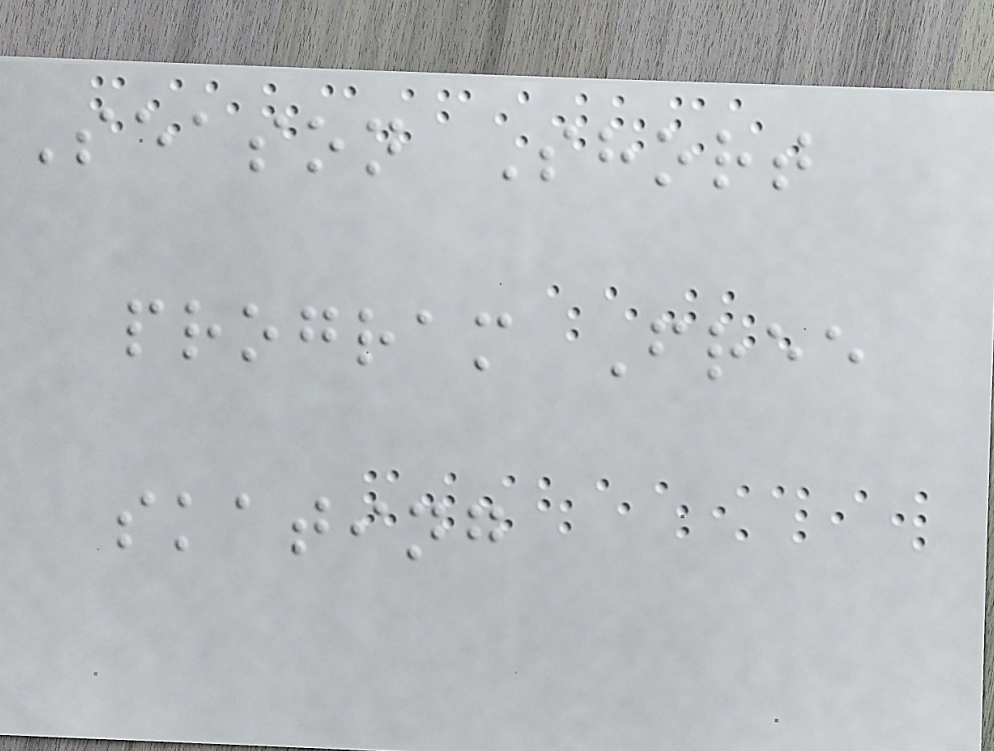Season Short
program Free
skating
